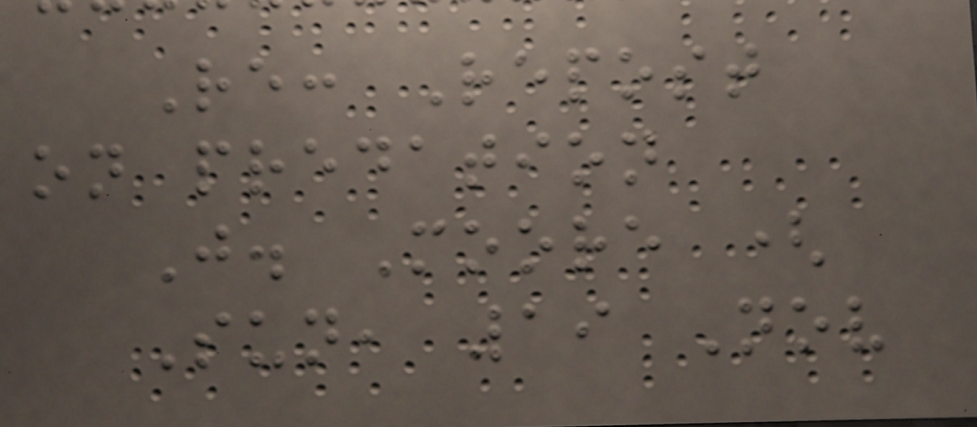Re: Repost
on predation
J. Moore (
Sun, 19 Nov
